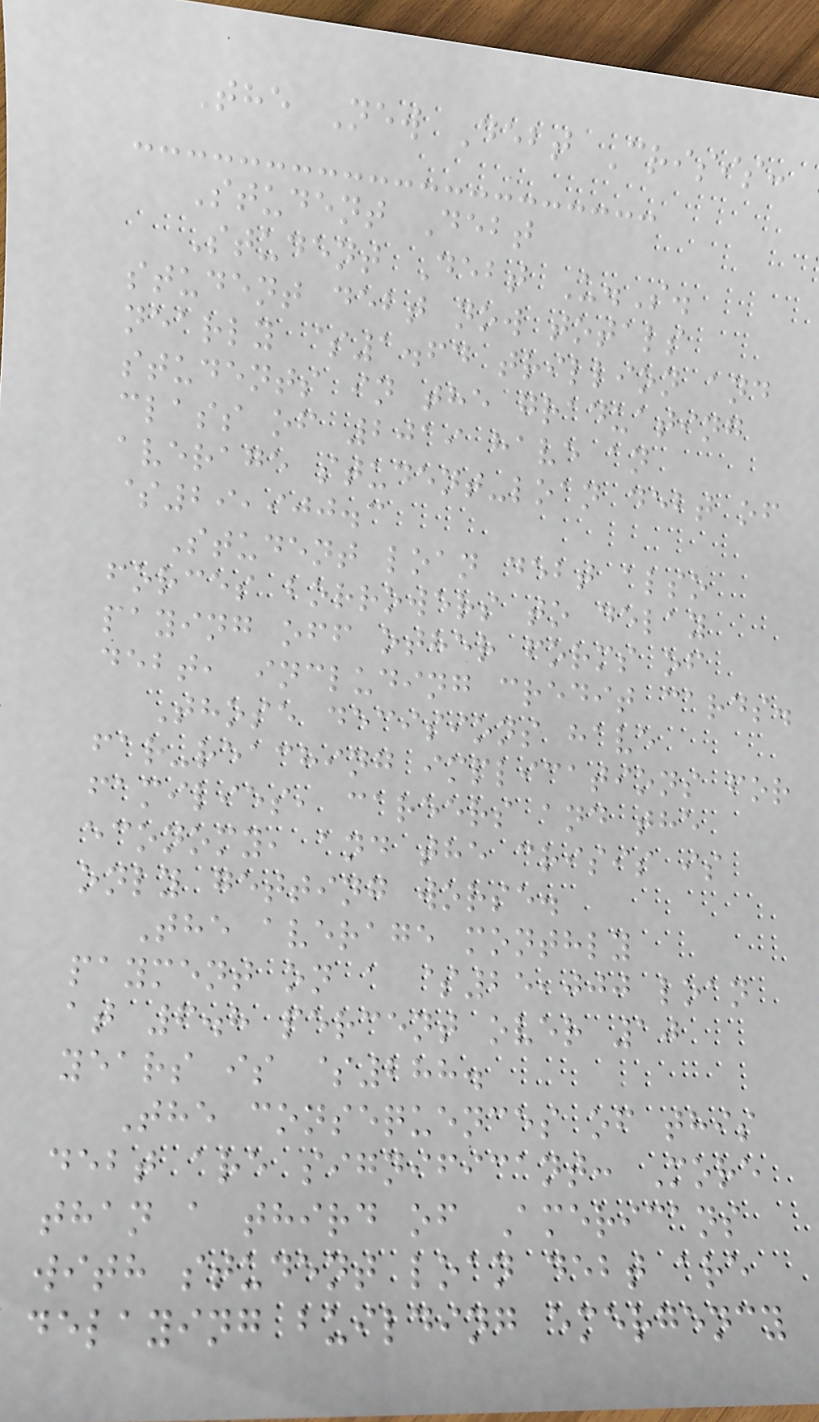The New Debt Crisis:
Student Debt
Student Debt U.S.
student debt now totals
nearly $1.64 trillion and
students in the graduating
class of 2019 have an
average student-loan debt of
$29,900.3
Student loan debt also
forces borrowers to delay
paying off other forms of
debt, including credit cards.
Those decisions have
far-reaching implications for
families, careers and the
economy, and the crisis is
only getting worse.
The average monthly
payment on a $25,000 loan
at 6.8 percent over 10
years is $288.
The consequences of this
debt are significant: More
than a third of Americans
with student loan debt are
delaying building emergency
